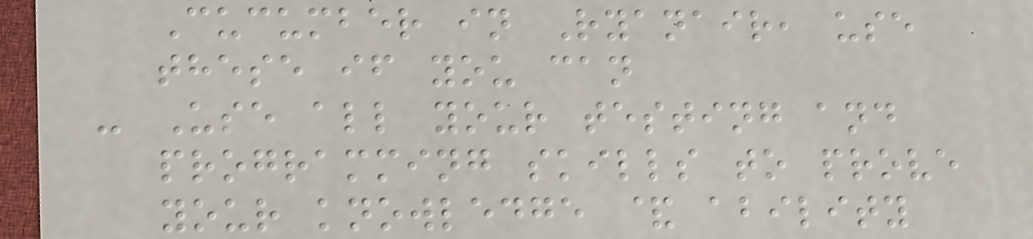Cucumber in Ryanair, use
these if you can
- Use all your testing and
programming skills to prove
your knowledge & ability
